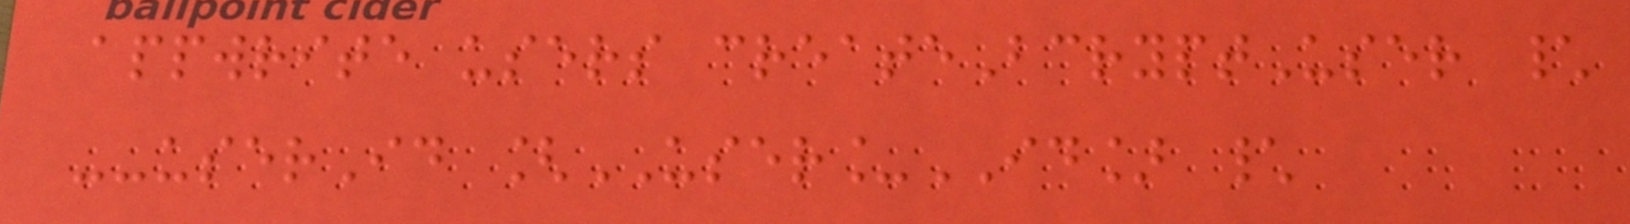appwrite users createBcryptUser \
--userId [USER_ID] \
